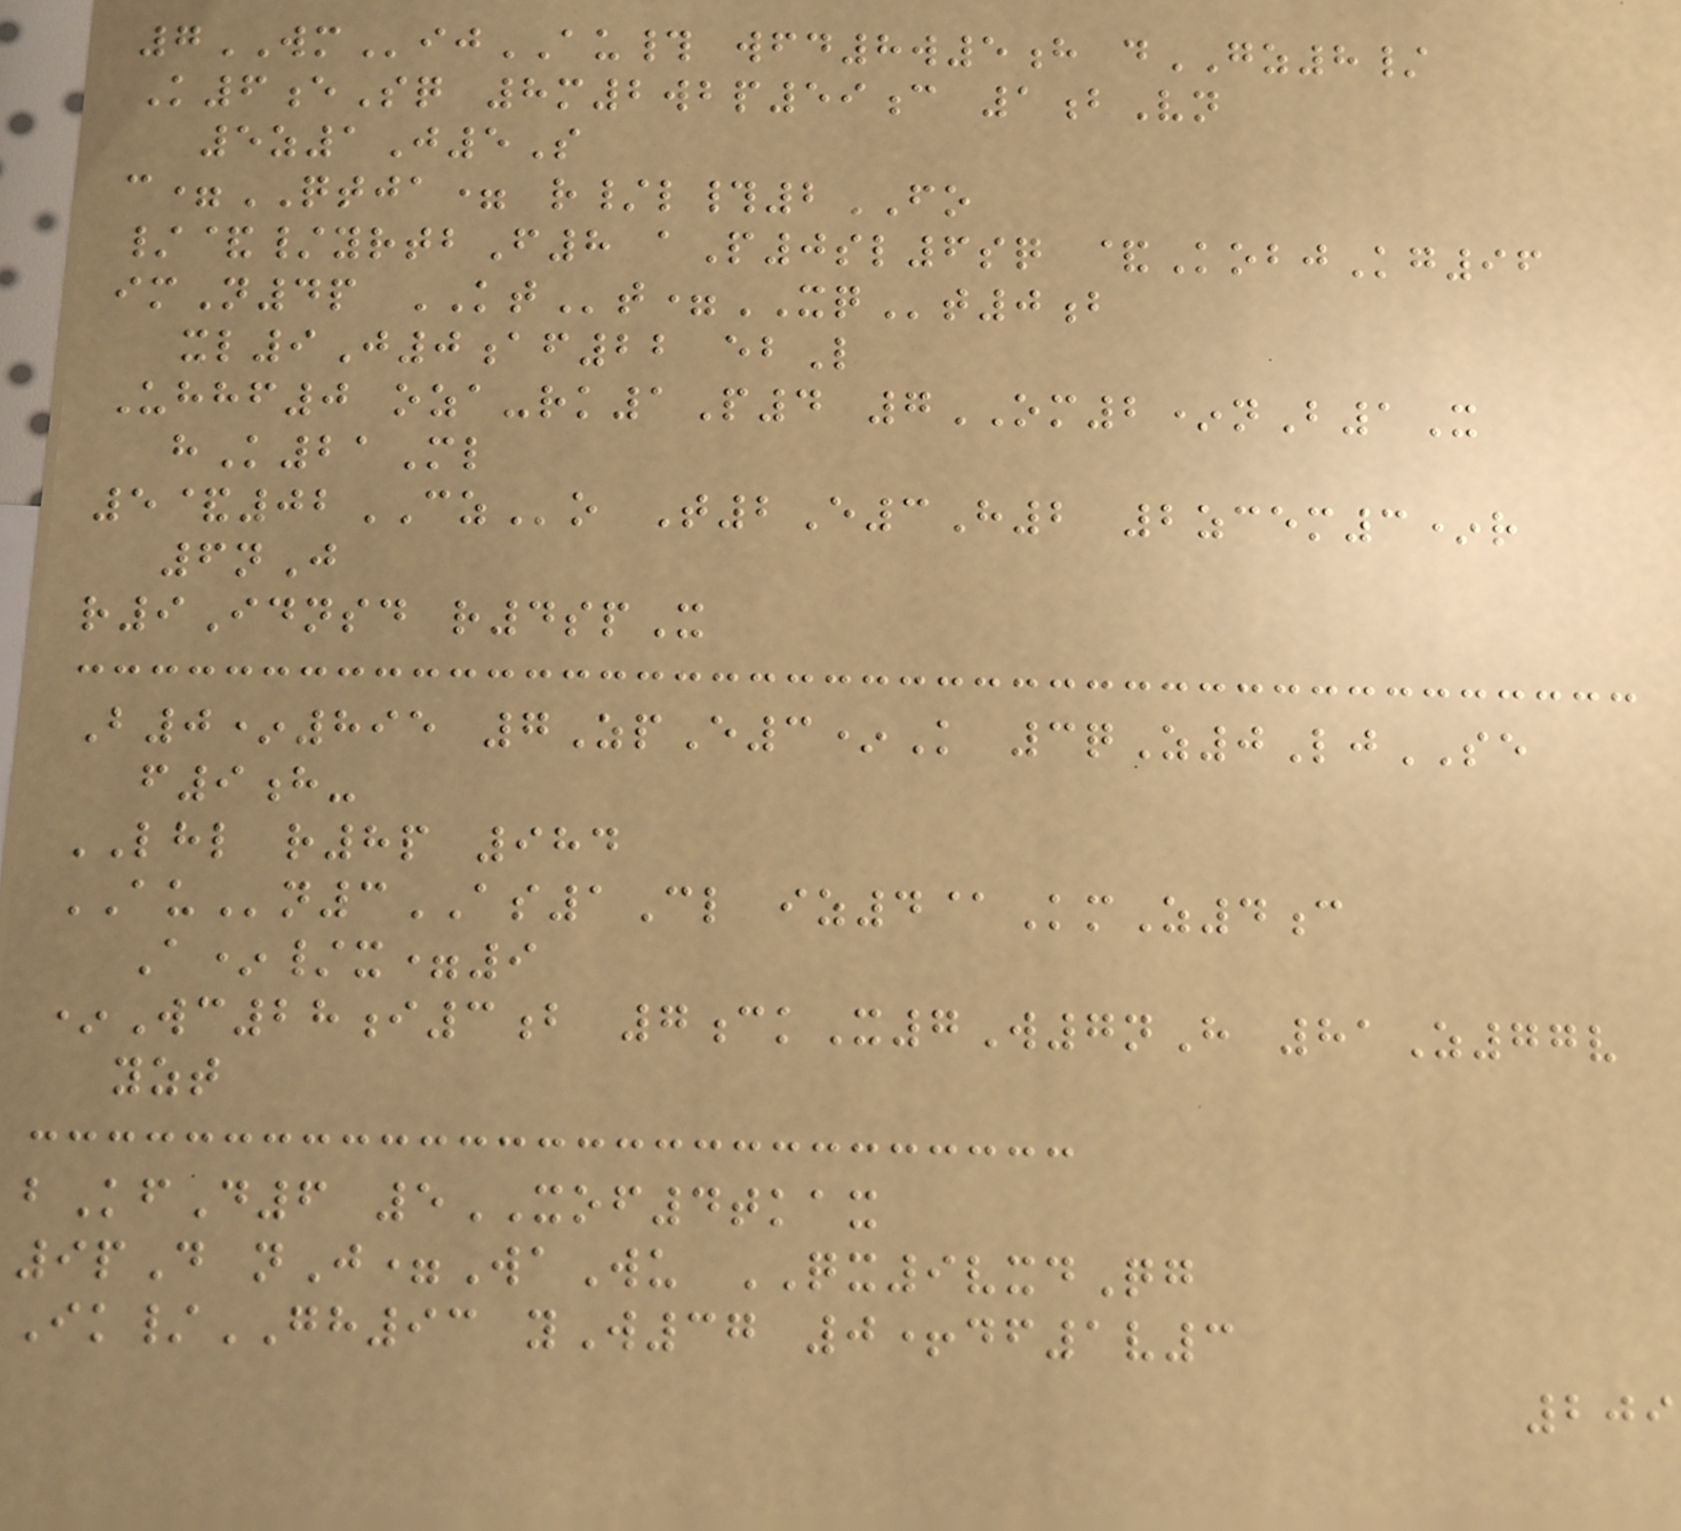7WMijAU# wfd8w5h dGZ8/
K6eSq 8m2wbp59c 1bVn
5z1J5S
c=QTJA= r/l#2FO
/&/yrtbF8 aP0sl6sq &KobjKg96
imN4p KTt=XQt0b
xl9J0af22 ebL
Uhhf0 oza-rk1P4 7OM2*nB1X
hK21Ml
5&02CZo T2E3H2 2zcem3*r
6nJ
r9Idnsd r4spX
B0*895 7ZpE3*K 3qZ0LjSE
f9h-
LHL r8p 984
AUn3AS1Cl iz4@KmZ4c
A*/x=9
*Wc28i3b 7ckX7W7nH 81Z77v
yzt
bKfD6 5XOF4tkax
9pD nJ=WaWu QX9vxdQg
Ik/GH93 yW37 0+df1v3
209
